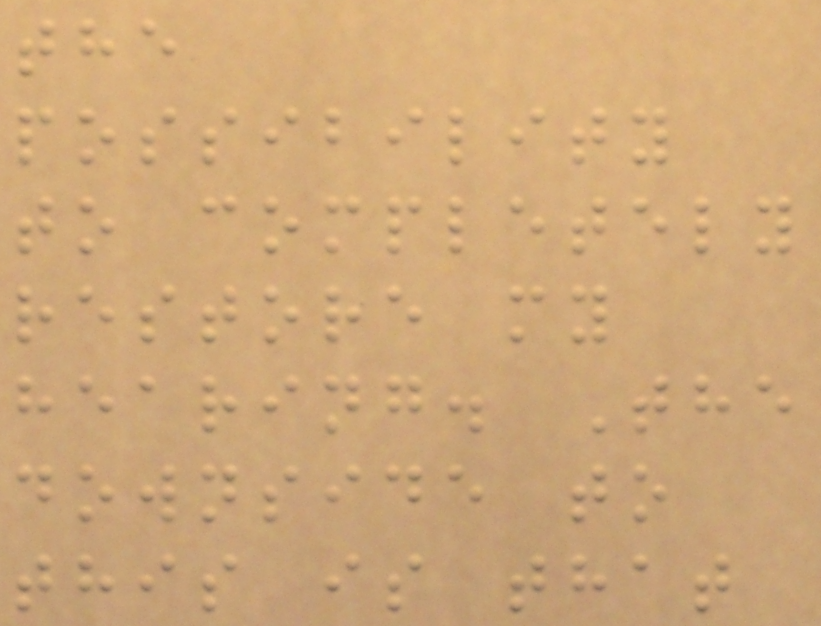the
possibility
to completely
restore my
hearing. The
downside to
this is that
